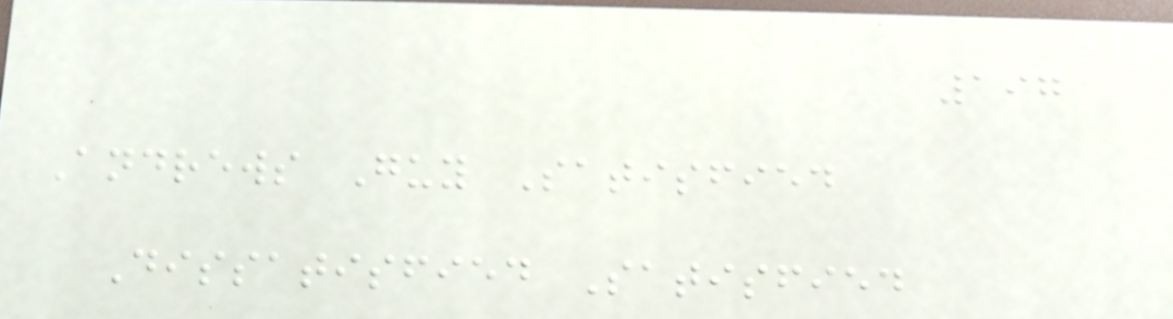197
Andrews Guy Satisfied
Dissatisfied Satisfied
